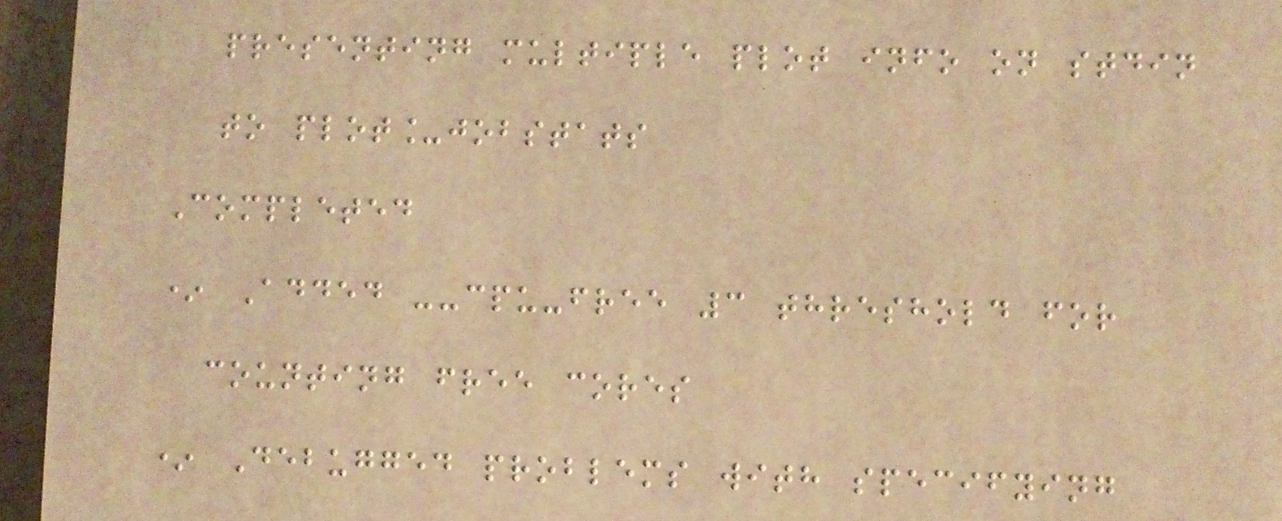presenting multiple plot info on stdin
to plot_jobstats
Completed
* Added --cpu-free 3 threshold for
counting free cores
* Debugged problems with specifying
